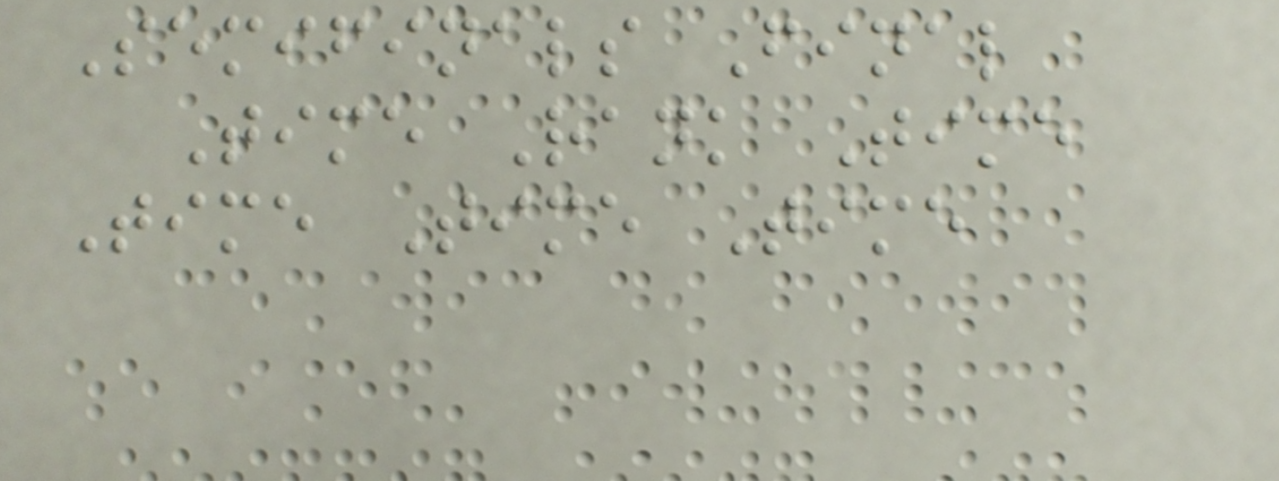Semifinals Final
Time Rank Time
Time Time Time
